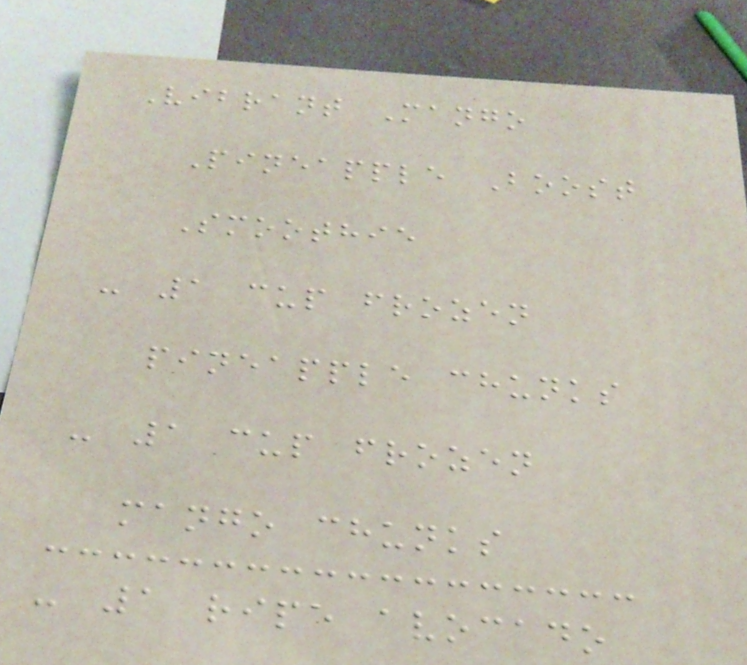Vibrant Mango
Pineapple Boost
Smoothie
- 1 cup frozen
pineapple chunks
- 1 cup frozen
mango chunks
- 1 ripe avocado
